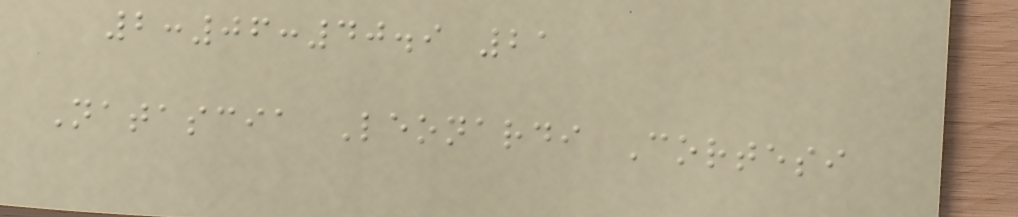2:06:40.9 21
Natascia Leonardi Cortesi
